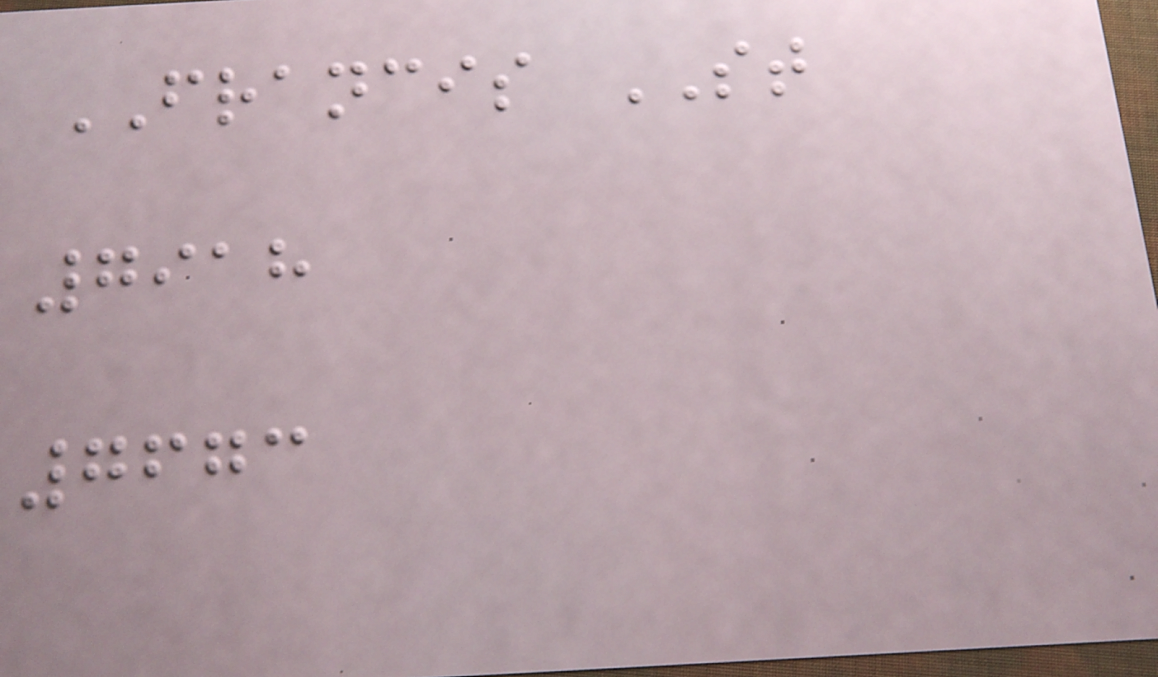FRANCIS ST
7918
7673
